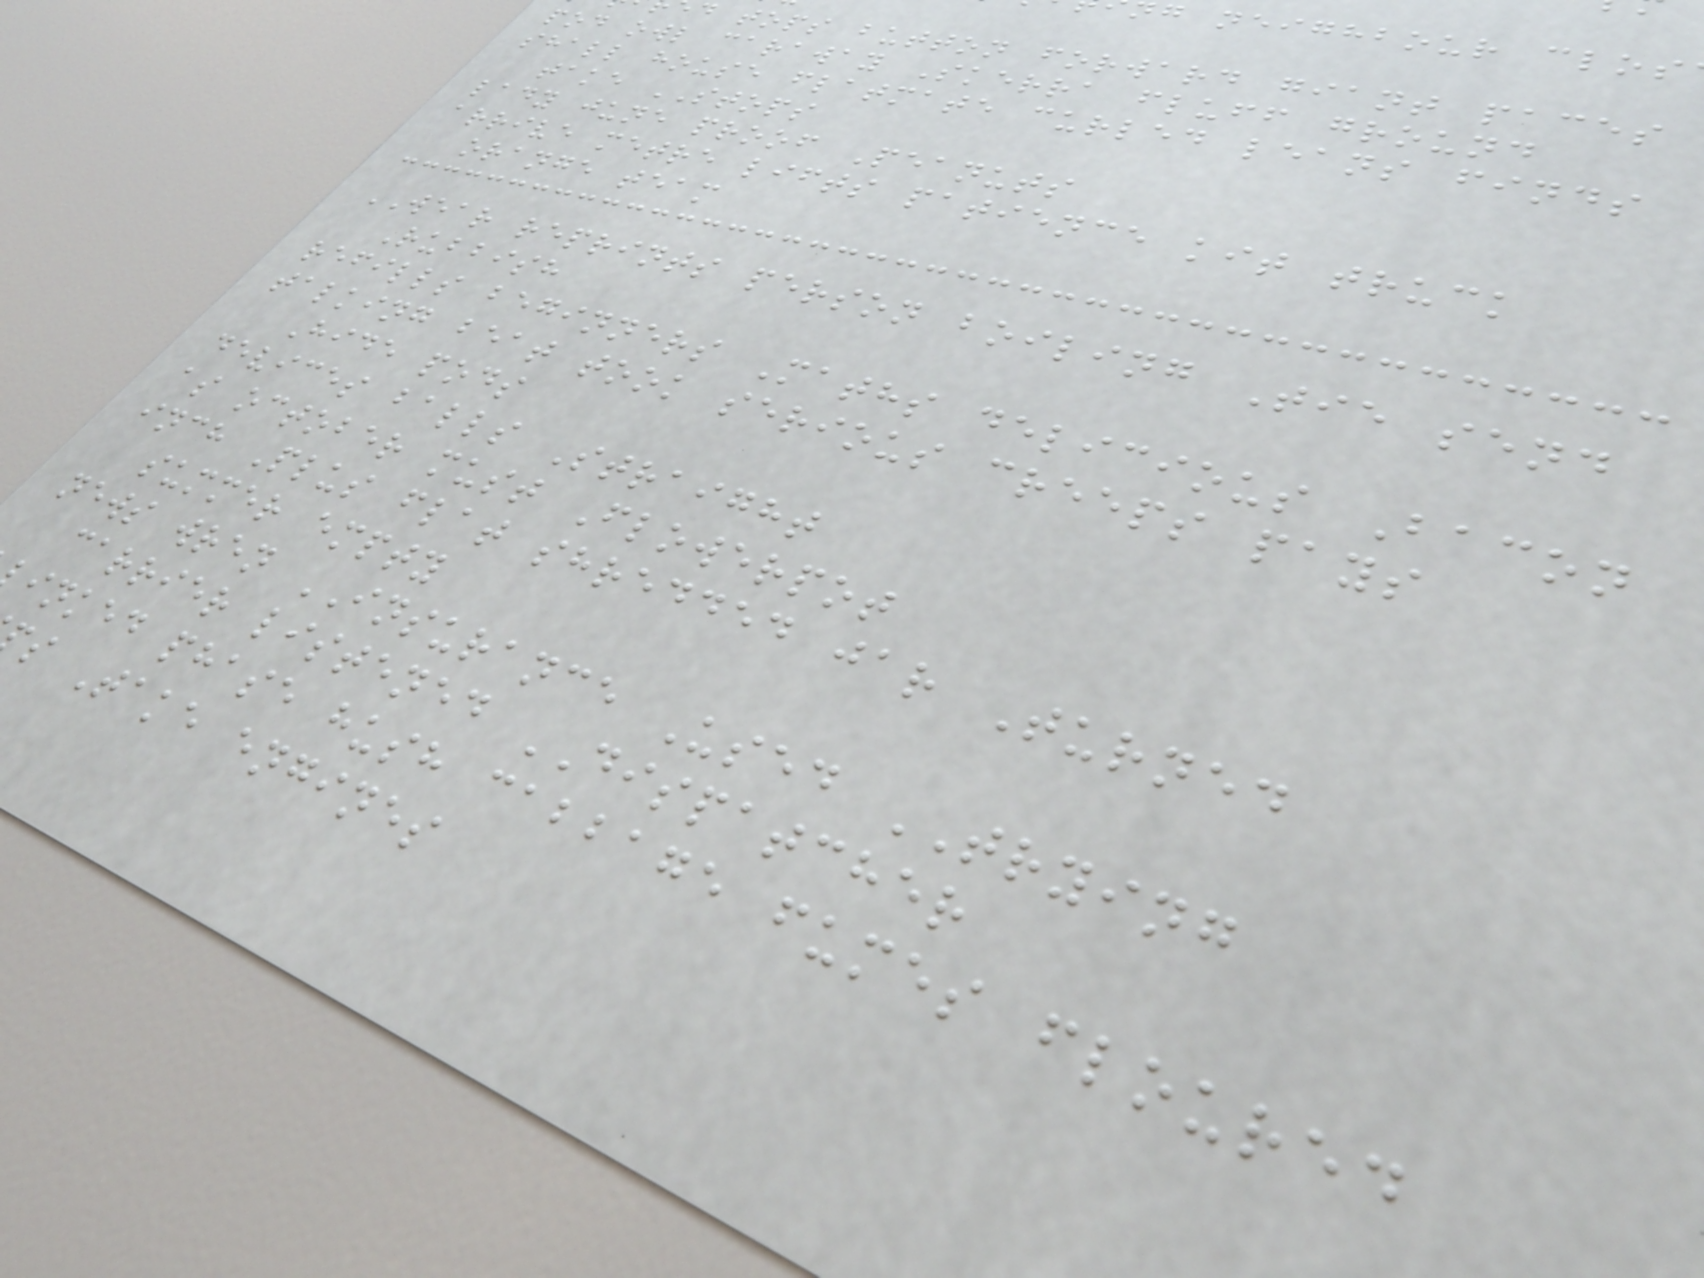g neighbour clos
d tops button forward giant paces
pod owl caraway Skerra fluff ground
shall house flatmate curled leans finds
take STOPS
lady june proof Peanuts
arrive metre lifts patience kit truck
orange team
WEAR reprints person boiling Tie send
Rubbish
refills beginners Maths delicious Bacon
talking beat took serious creeps pays
Hide pods
devices balls Straight
as october must Flowerpot
inch Plus flat shredded jar Turned
summer empty
news wren INSURANCE Used TRYING
carrier listened DISPATCHER
inked phase hush cabbage fumes floured
s Take engines
